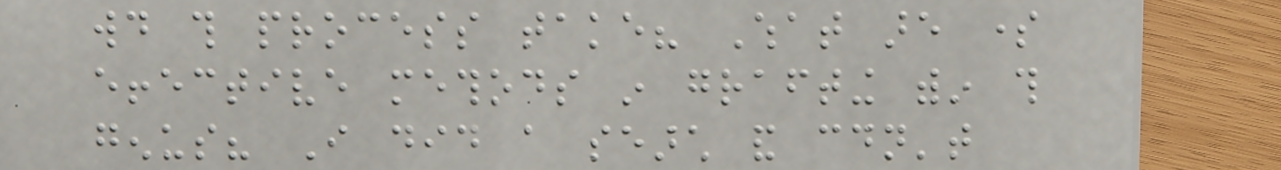would this process take? What are some
effective methods in grafting within this
genus? I did a search and couldn't
